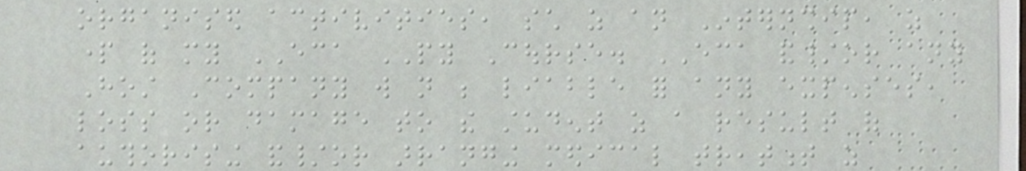organised activities, such as an Internship, as
part of my ECA PY Course. ECA and/or any
Host Company will not be liable for any expenses,
loss or damage to the student as a result of
authorising and/or arranging medical treatment as
